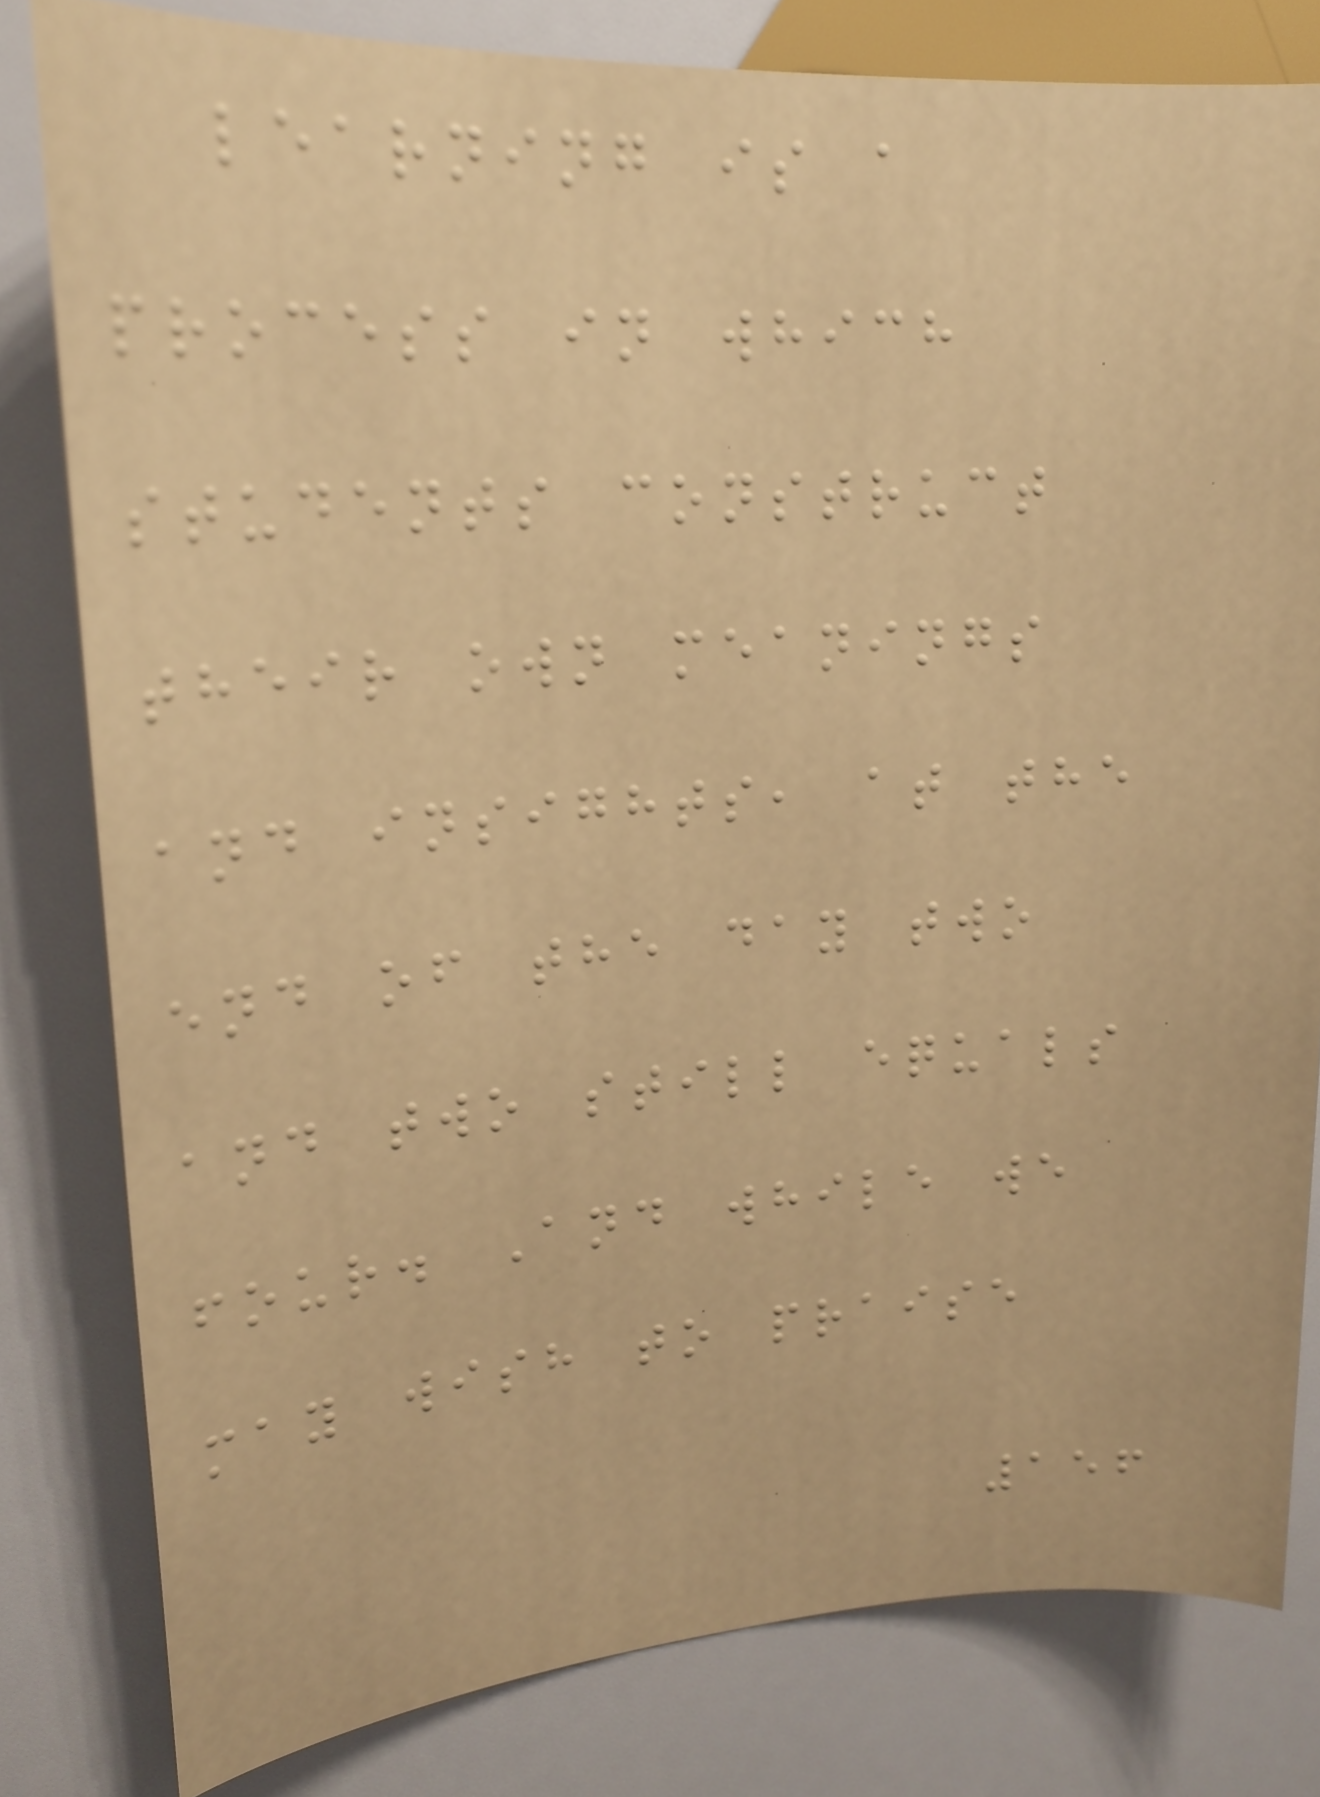learning is a
process in which
students construct
their own meanings
and insights, at the
end of the day two
and two still equals
four. And while we
may wish to praise
156
